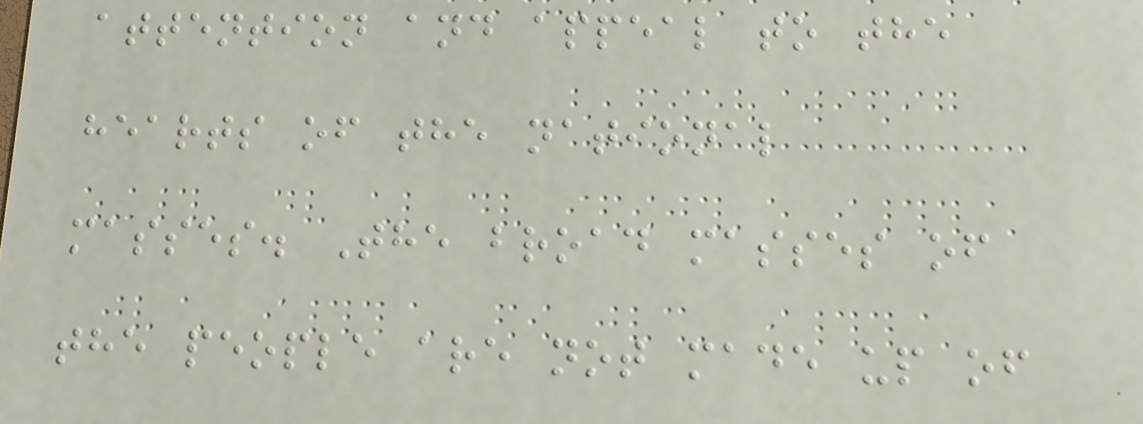attention and appeal to the
hearts of the national
masses. The broad masses of
the people are not made up of
